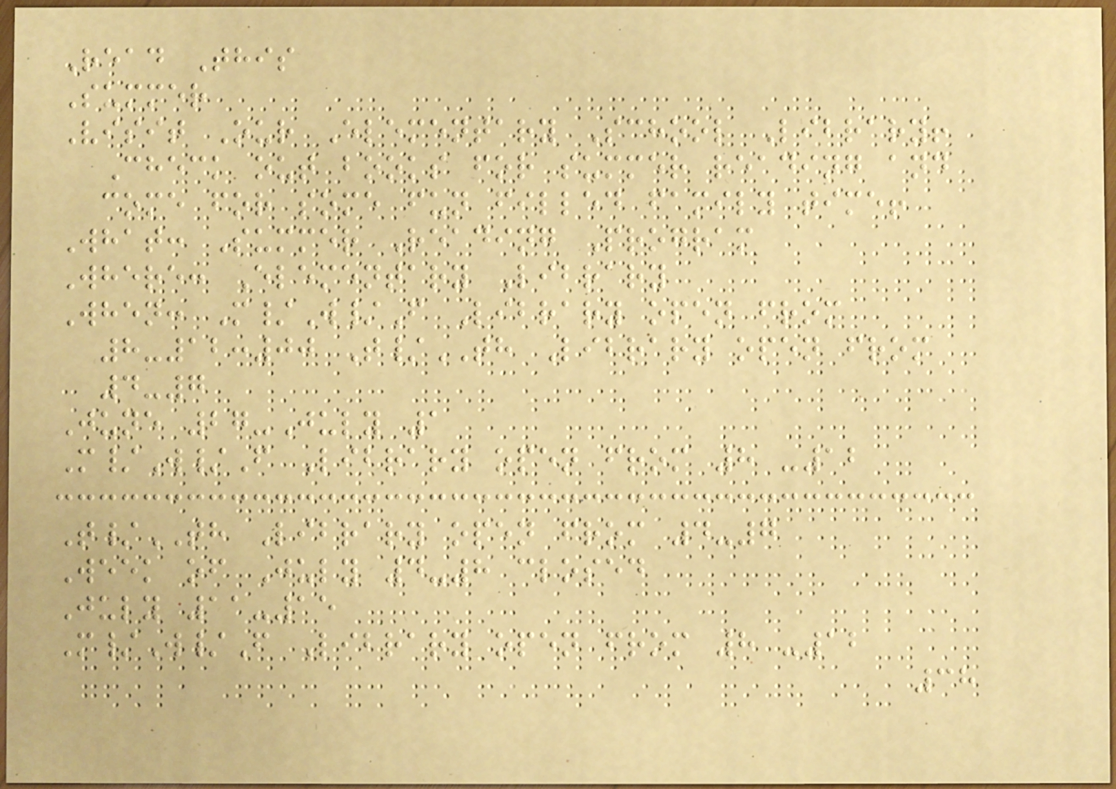Read This
Summer
Visit Our Elementary School Library!
Check out books for summer reading and
come for some fun filled family time!
What: Summer Reading Program
Where: Elementary Library
When: M/W/F Library open from
8-12:00 T/TH Library open from
4-7
June 27-July 1
M/W/F Library open from 8 -12
T/TH Library open from 4-7
Week of July 4-8 closed
July 11-15
M/W/F Library open from 8 -12
38
